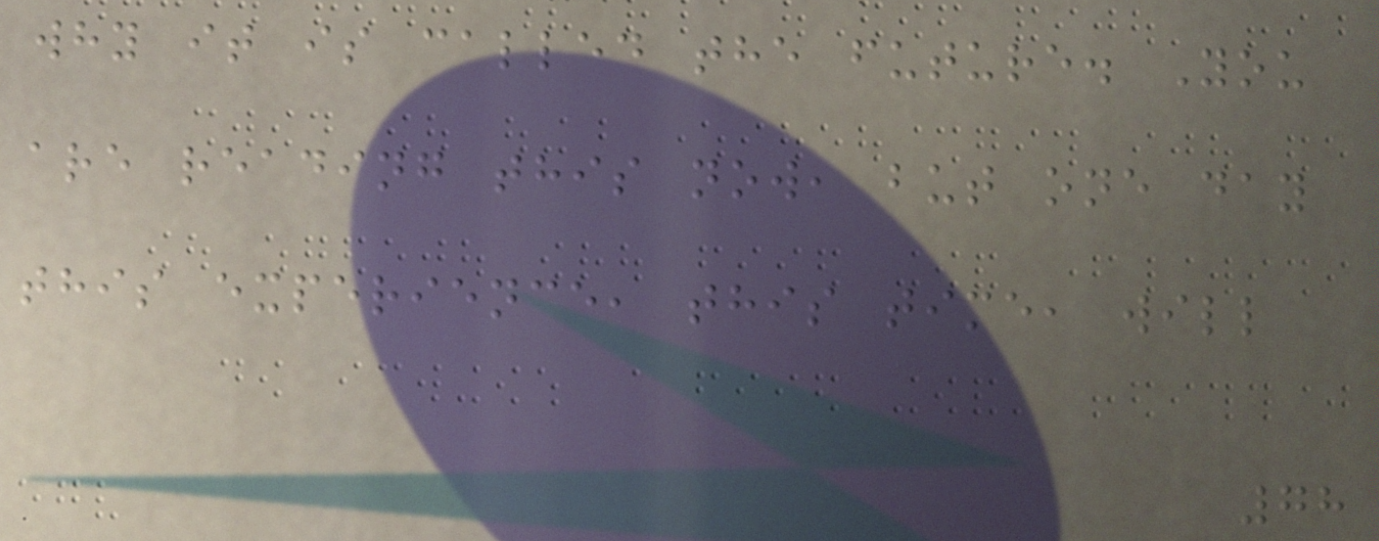why it is called the future. You
are reading this now, but one day
this experience, this time, will
78
